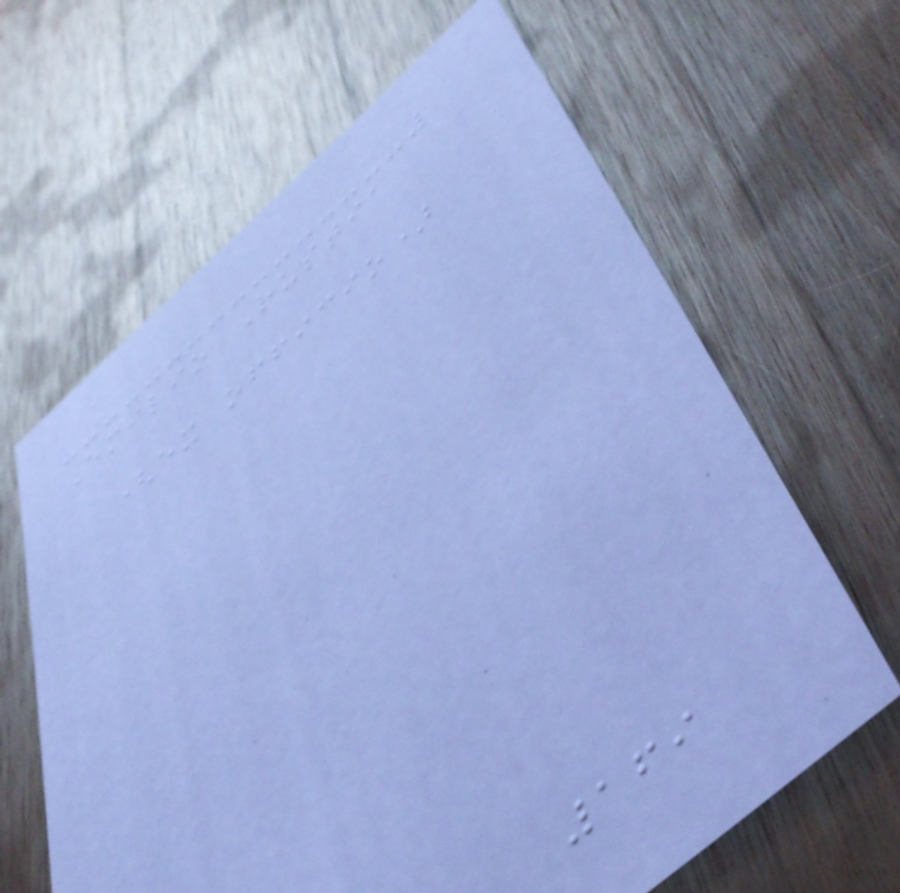Emilio Rustia
(ex officio)
169
